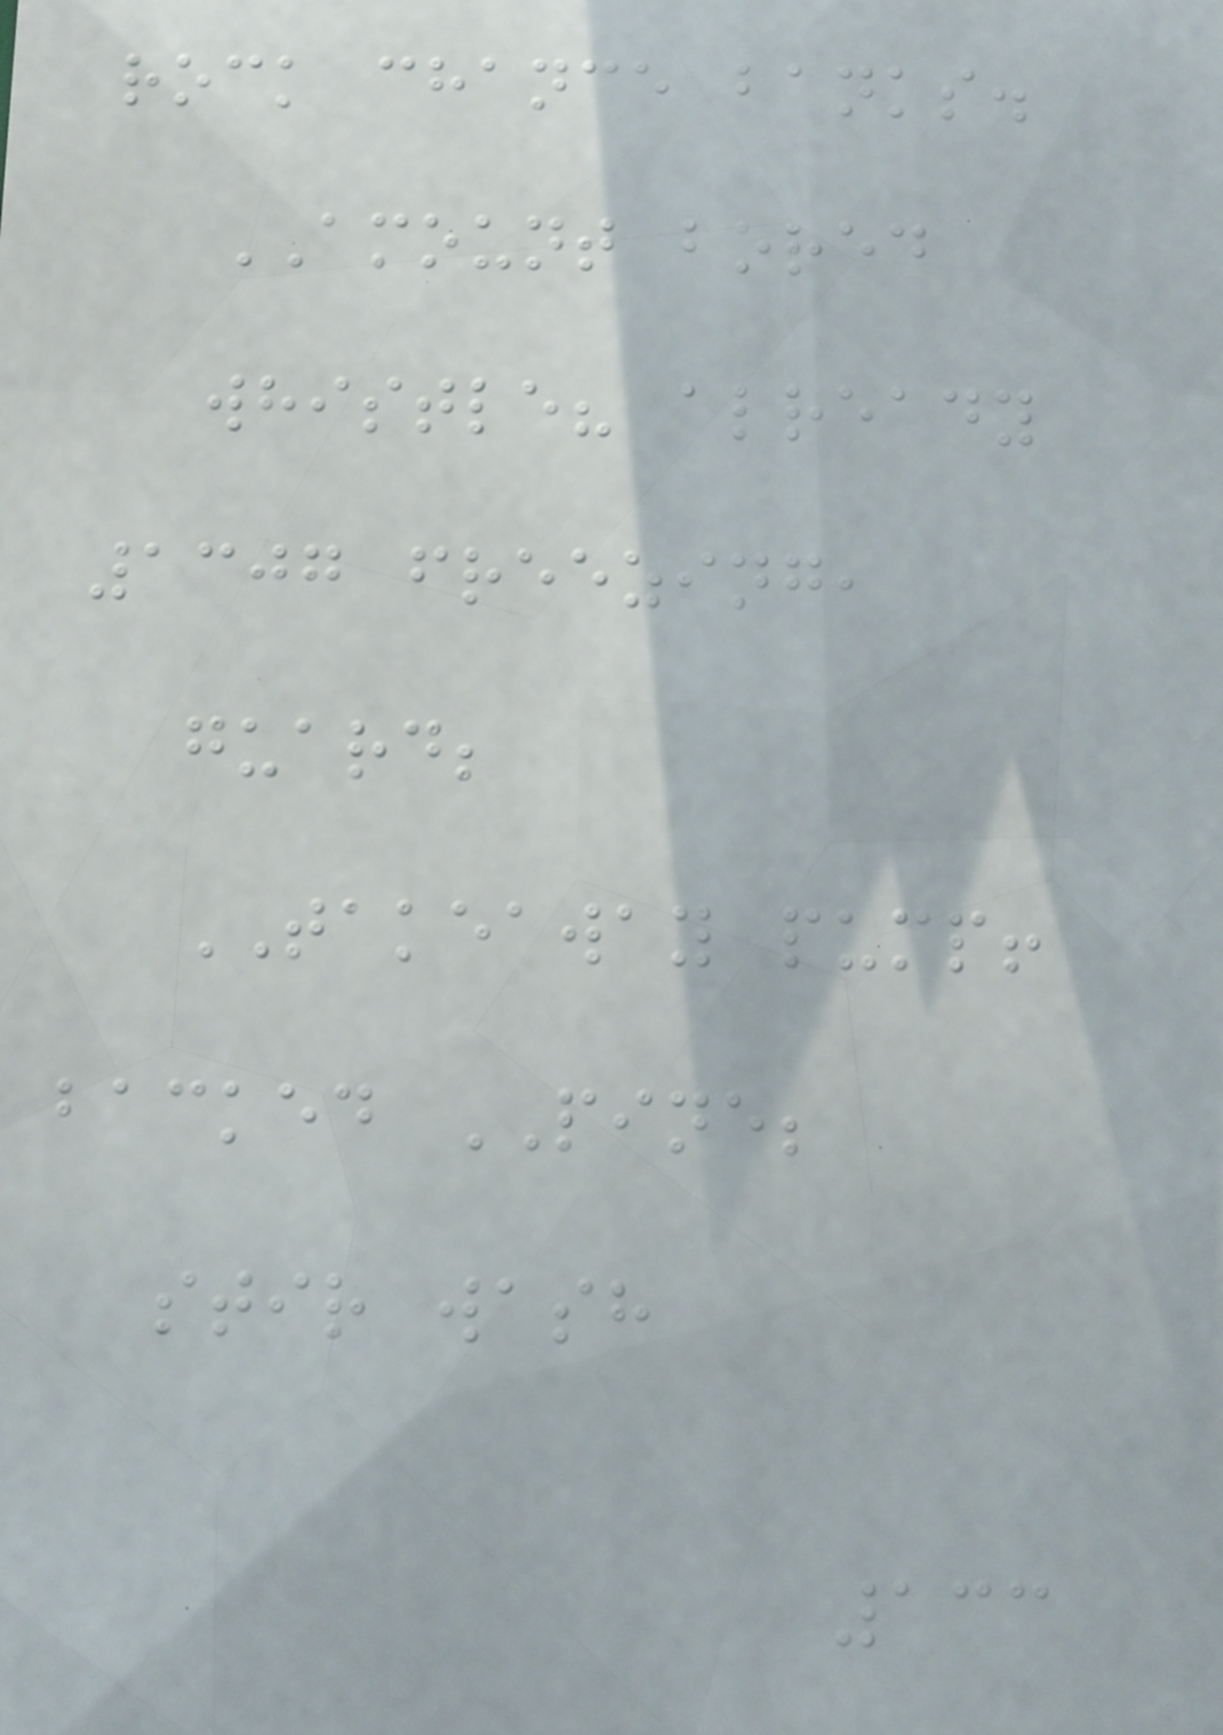rock chance banks.
AMOUNT bored
whistle? already
1307 freezing,
guard;
TAKEAWAY pump!
backed PINE;
stir wash
133
